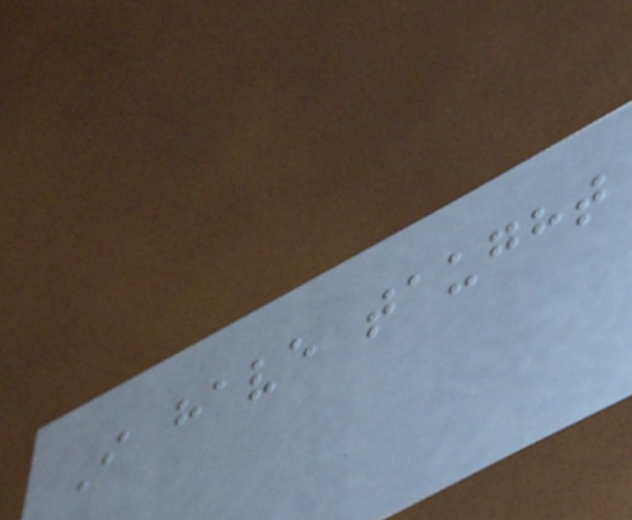I have taught
